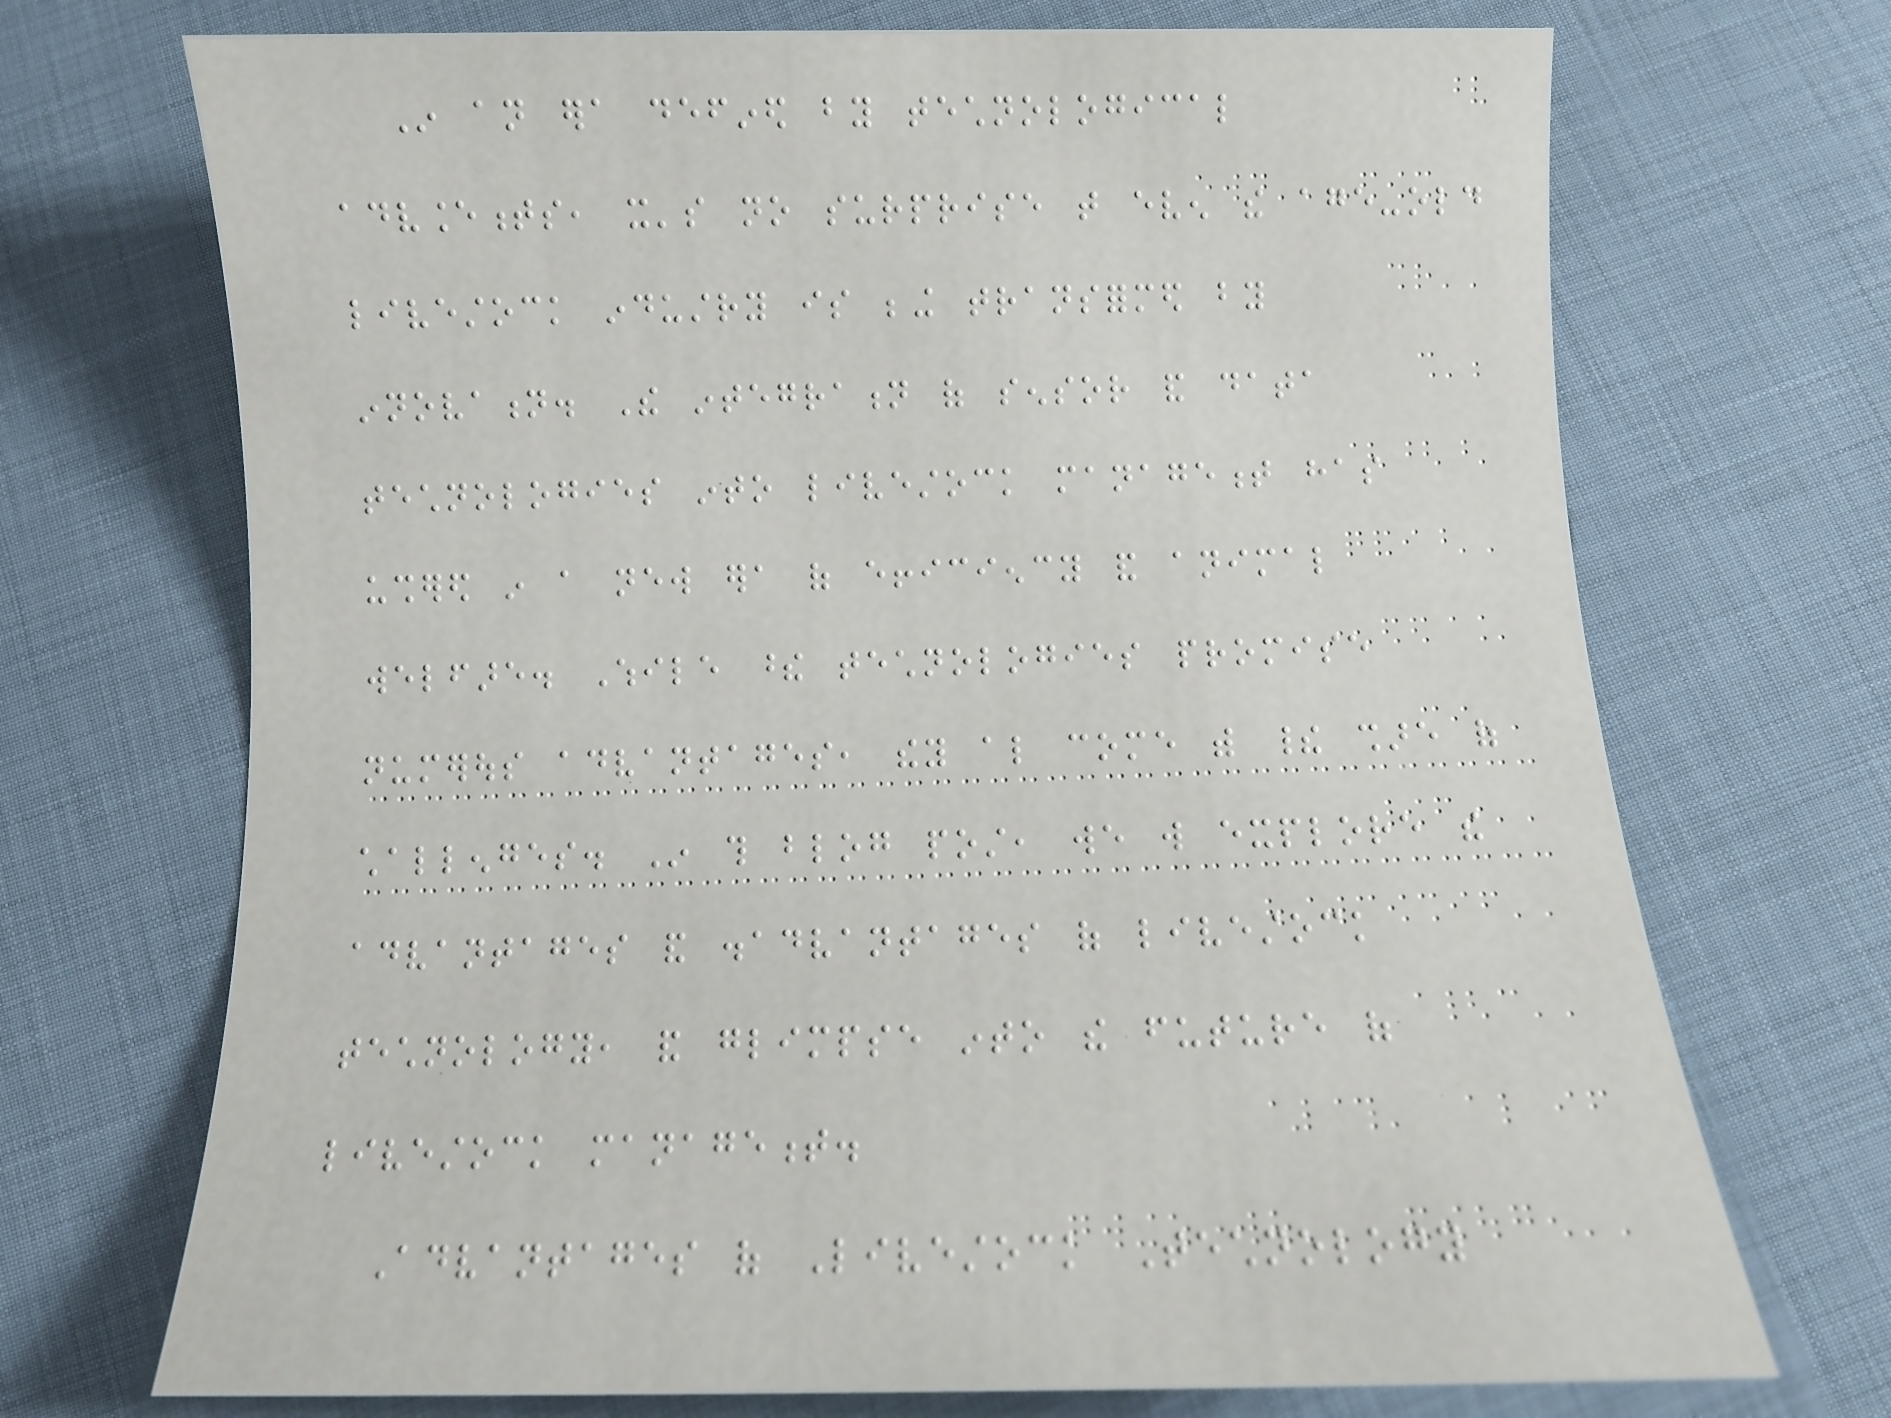In an era defined by technological
advancements, it's no surprise that even the age-old
livestock industry is being transformed by
innovation. The integration of sensor and data
technologies into livestock management has
ushered in a new era of efficiency and animal
welfare. While these technologies promise
numerous advantages, they also come with their share of
challenges. In this blog post, we will explore the
advantages and disadvantages of livestock
technology, and glimpse into the future of
livestock management.
Advantages of Livestock Technology
